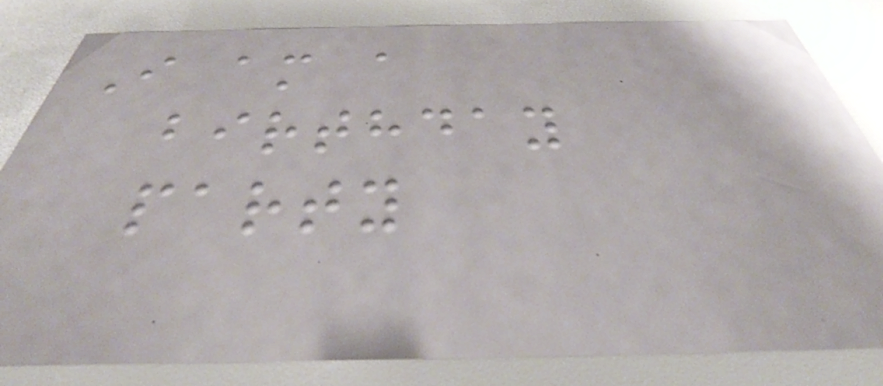I am a
birthday
party
